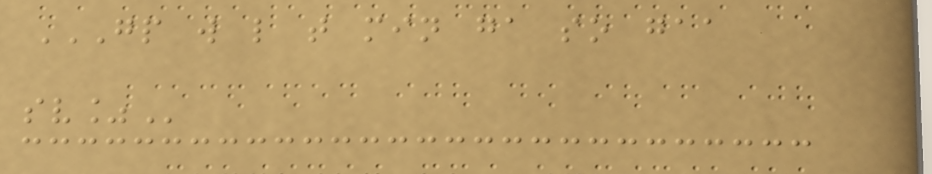GP W L T MIN GA SO GAA
SV%
